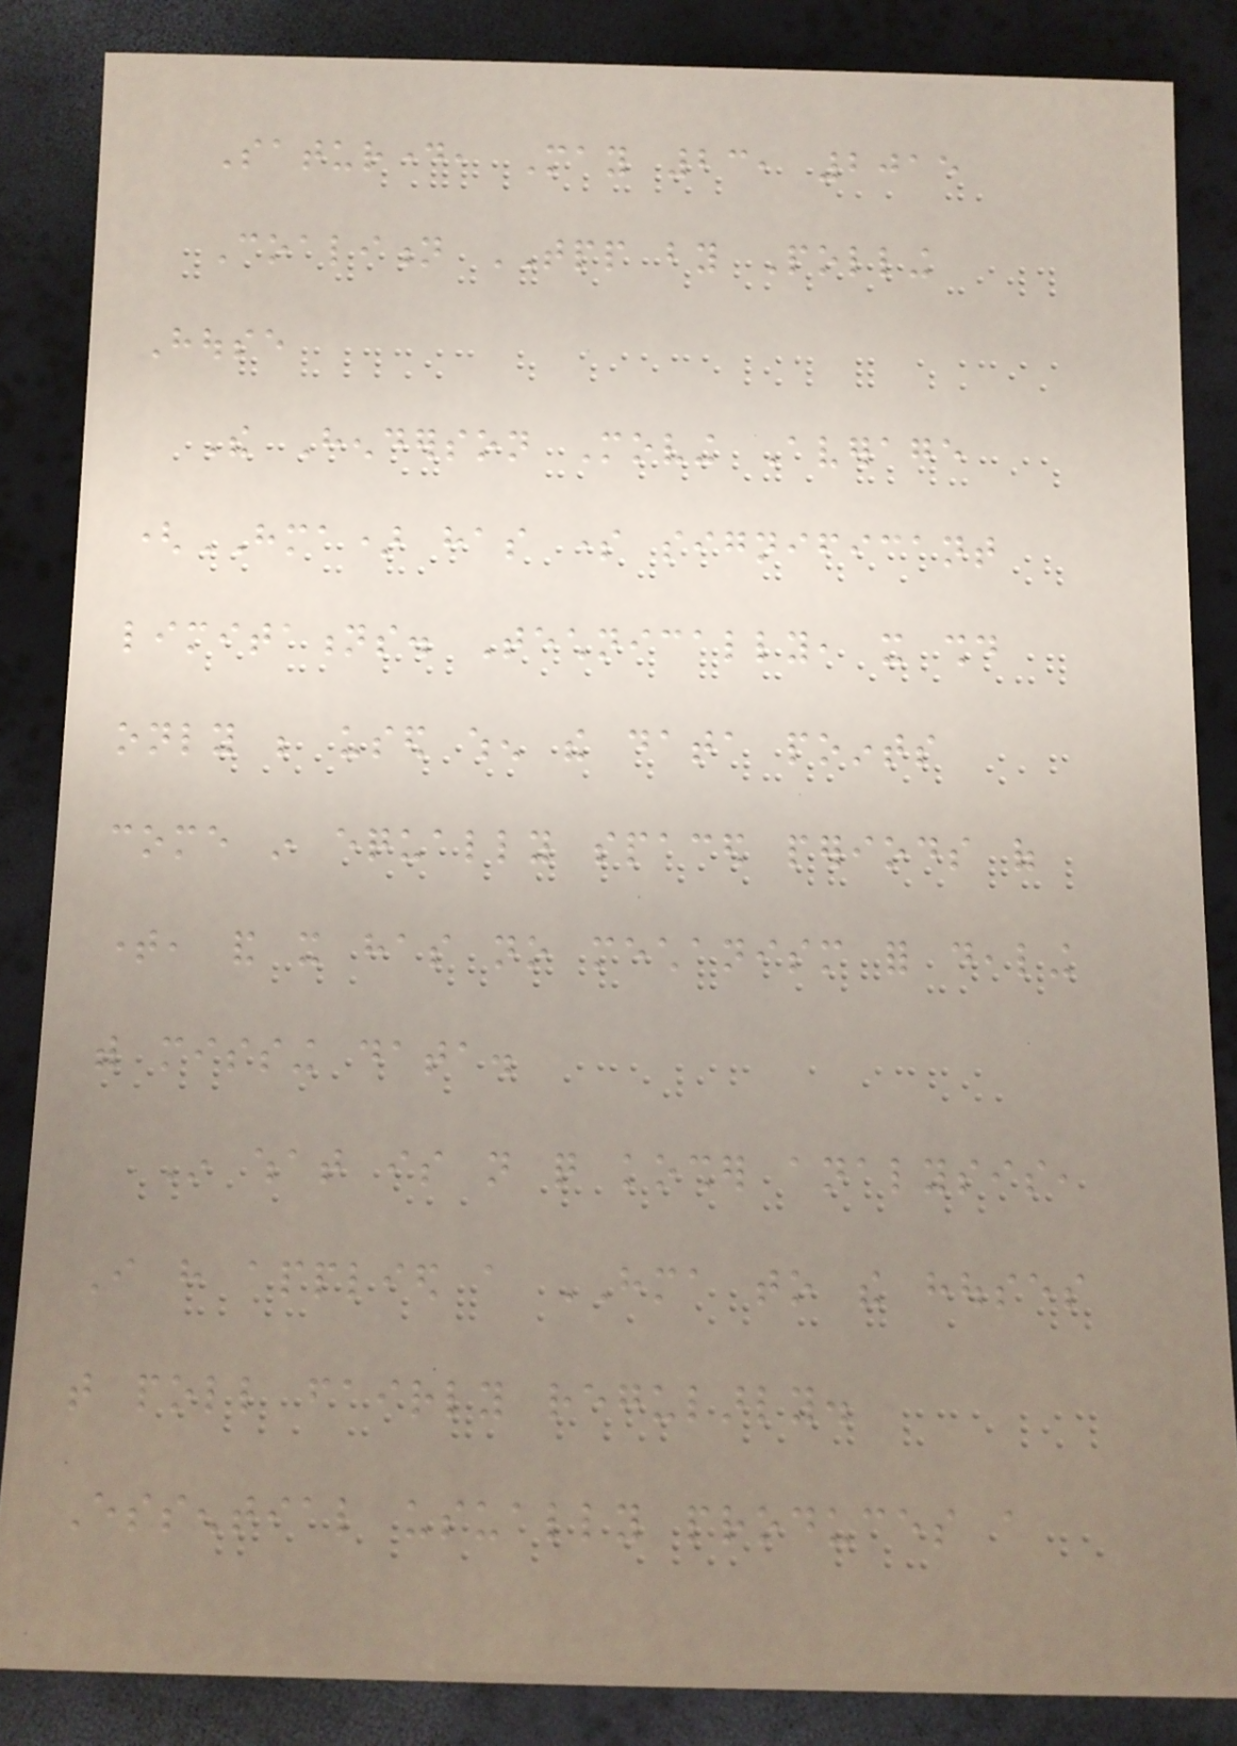Saturday, May 23, 2015
Coalition TPP by Polling
House
The Henderson Moving Average
(HMA) has some significant
limitations. Technically, it should
only be used when the data points
come in equally spaced periods of
time, and it has no mechanism for dealing
with missing data.
In what is not quite kosher analysis,
I have applied a HMA to the houses
that poll fairly regularly.
Essential usually produces a
